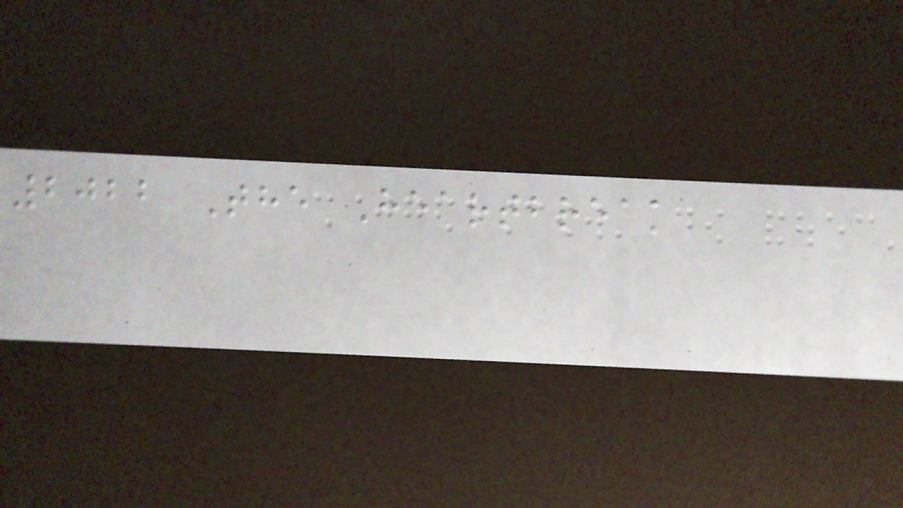2022 The Heartbreak
